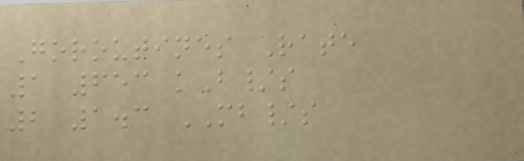Goroutines Rate
1 653 kB/s
2 1.3 MB/s
